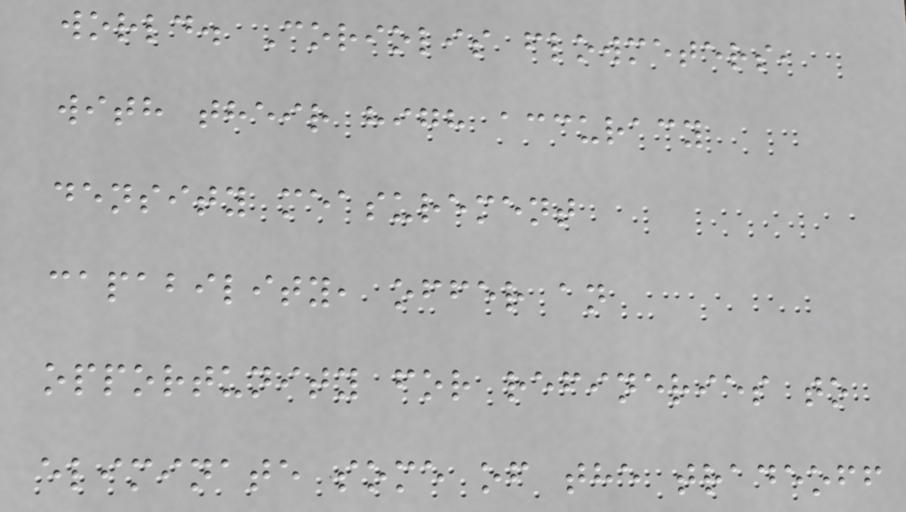world. Coriolis flowmeters,
with their high accuracy
density measurement
capability, offer an
opportunity for refineries to
eliminate some of the tradeoff
